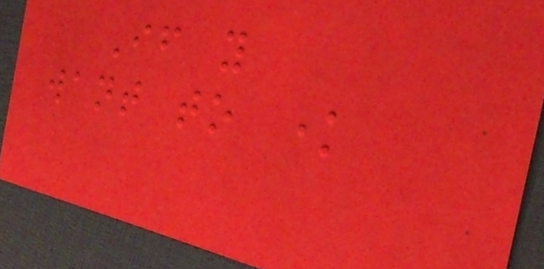If you
want to know
